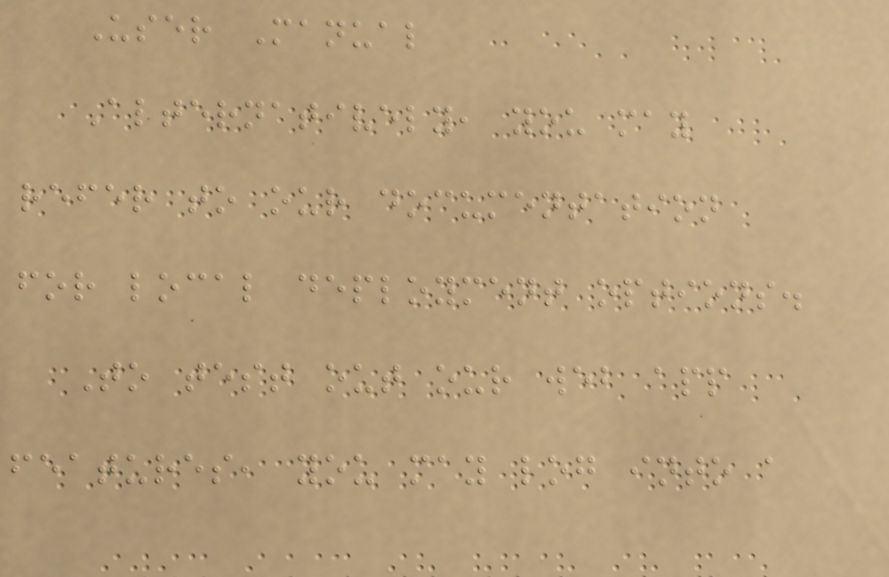User Manual
Alternatively, you may
refer to our documentation
for local deployment options.
To test out our web app
features, you may log into a
